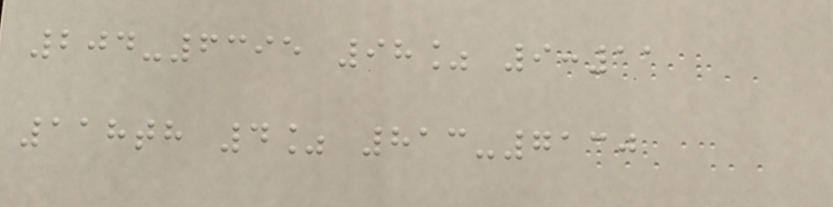204-6395 98% 9:11
118th 4% 813-7130
